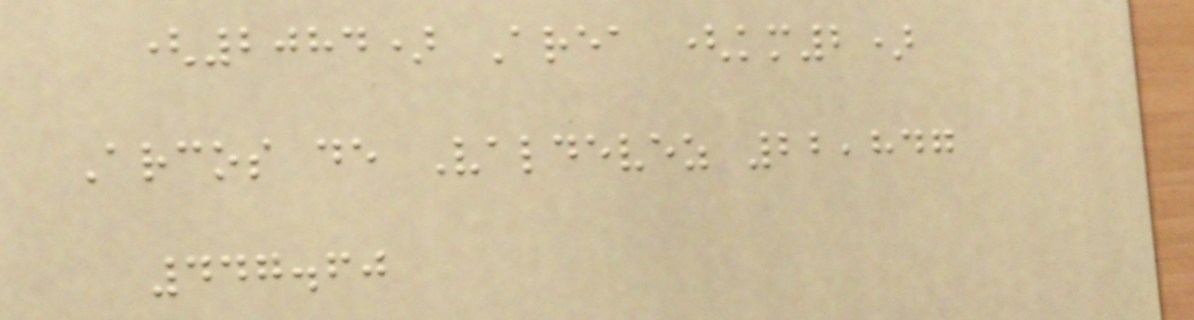(2084) Area (km2)
Arcos de Valdevez 22,847
447.60
